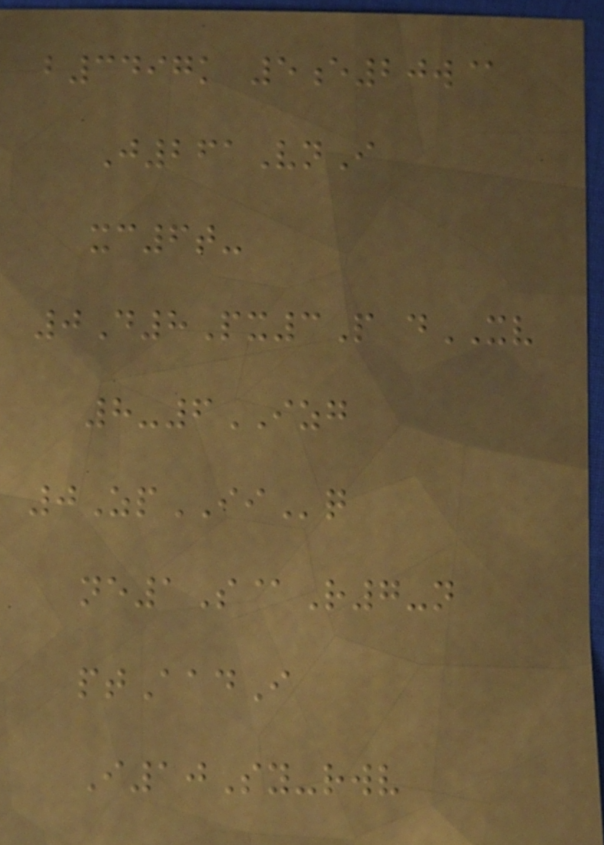b3497k 5e20w@
J261VnI
xc6t-
0D8Px3P dXV
8-6IZG
0ZpIIq
ne1S@R7-n
ptAadI
I10Sy-rwv
